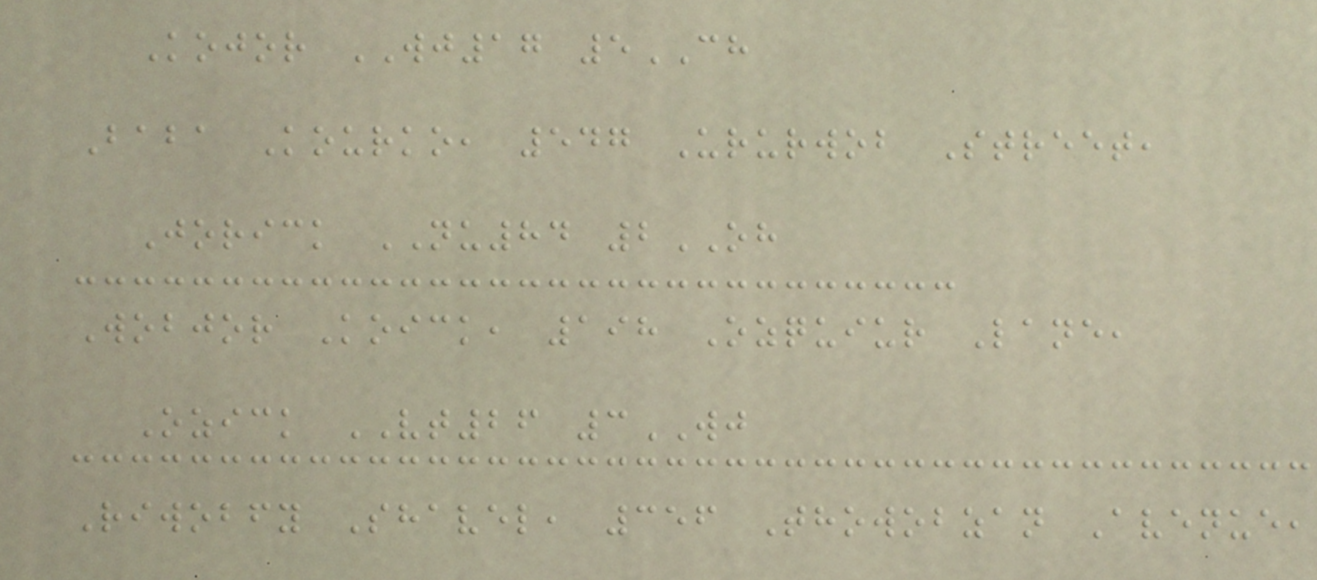Kojor WJ17 5CH
Baba Kourko, 547 Ururwob Street,
Jorick NU84 2OH
Wobjor Koick, 198 Ozquiur Lane,
Ozick VT26 3WJ
Riwobfy Shavel, 356 Thowobzan Avenue,
